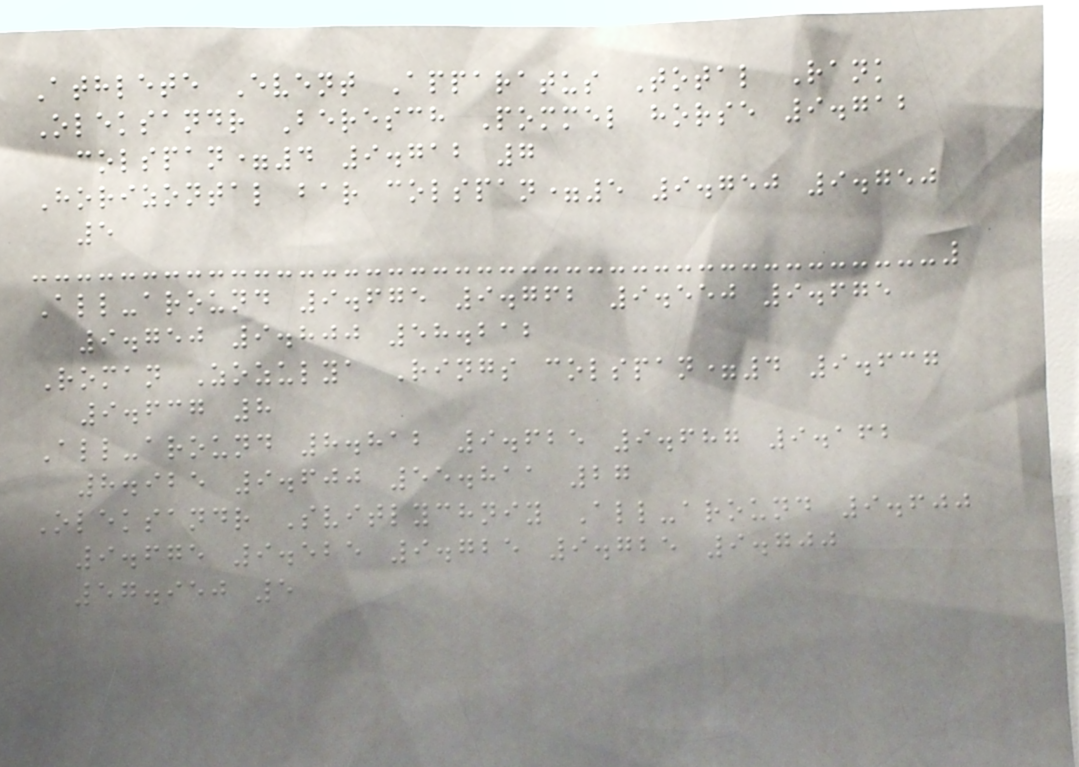Athlete Event Apparatus Total Rank
Oleksandr Beresch Pommel horse 9.712
colspan=4 9.712 7
Horizontal bar colspan=5 9.750 9.750
5
All-around 9.675 9.762 9.550 9.675
9.750 9.800 58.212
Roman Zozulya Rings colspan=4 9.637
9.637 8
All-around 8.812 9.625 9.687 9.162
8.925 9.600 55.811 27
Oleksandr Svitlychniy All-around 9.600
9.675 9.525 9.725 9.725 9.700
57.950 5
